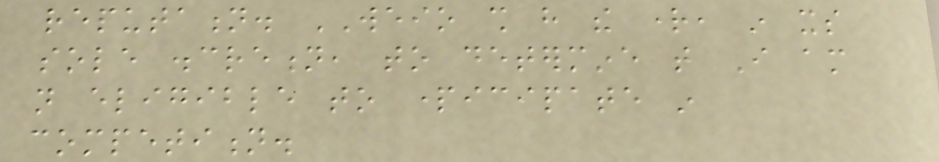reputation. WEIO shall have the right, in its
sole discretion, to determine that I am
not eligible to participate in
competition.
